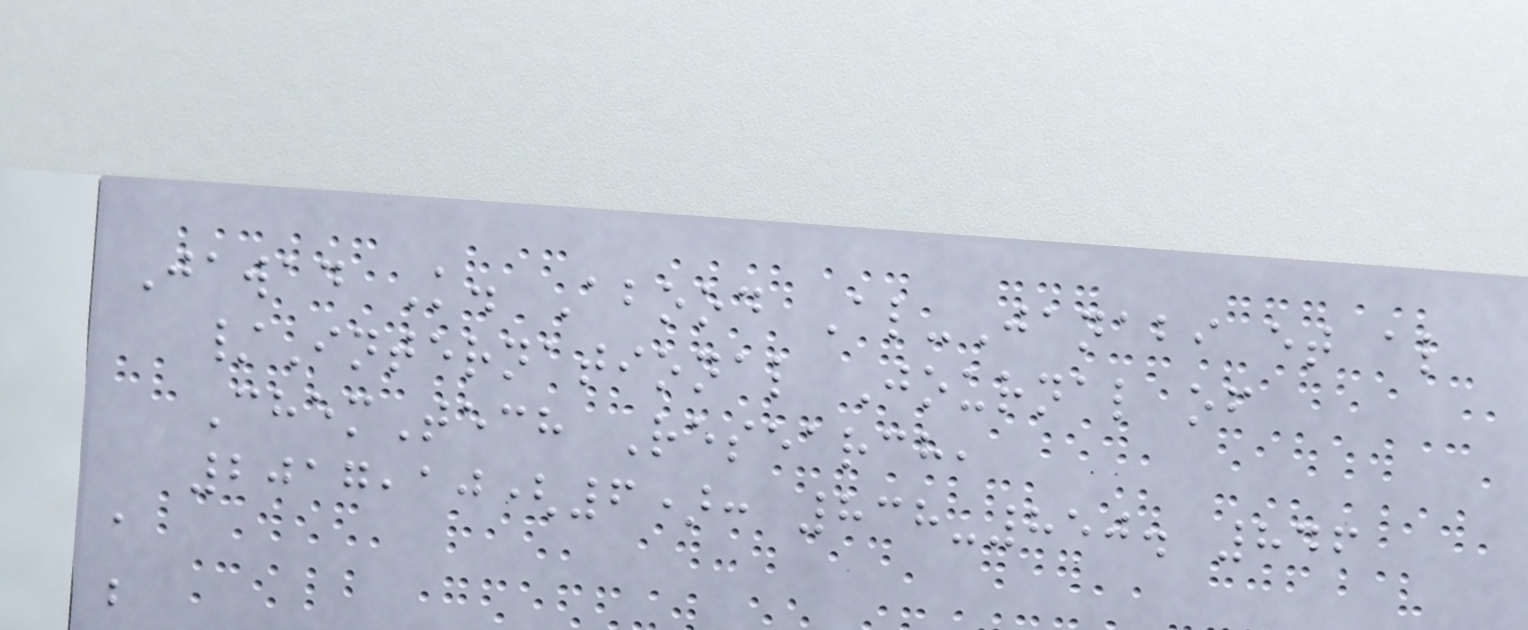Jawad K. Abood Al-Janabi et al
/International Journal of
ChemTech Research,
2017,10(6): 838-850. 846
a
b
